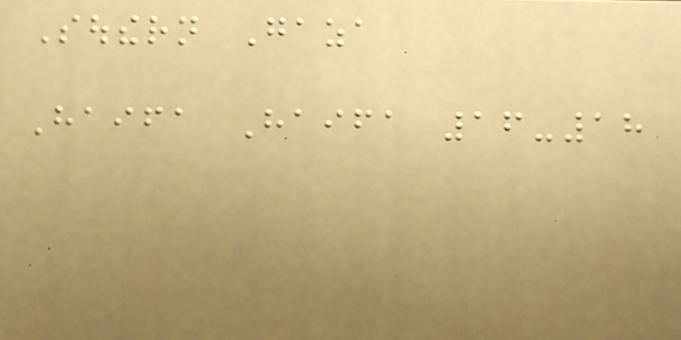Southern Gaza
Haifa Haifa 16-18
